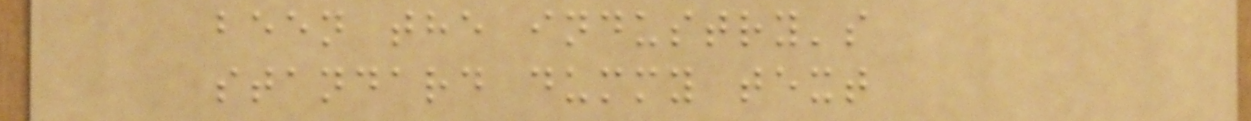been the industry's
standard dummy text
